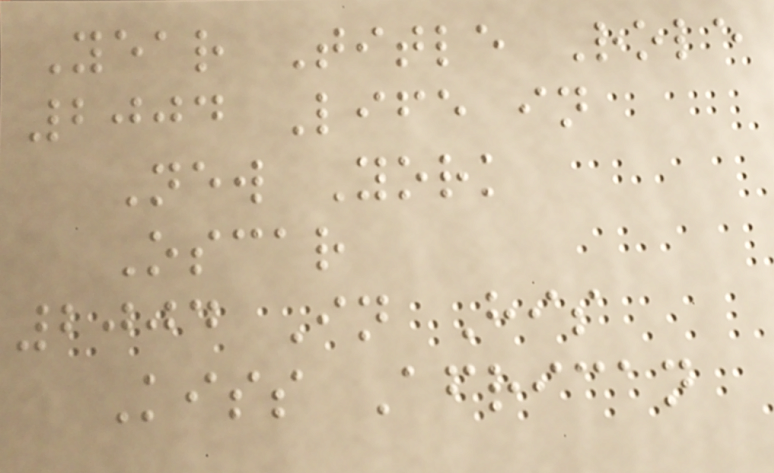Year Title Role
2004 Life in
New York
Oscar
2004 In His
Kiss African
